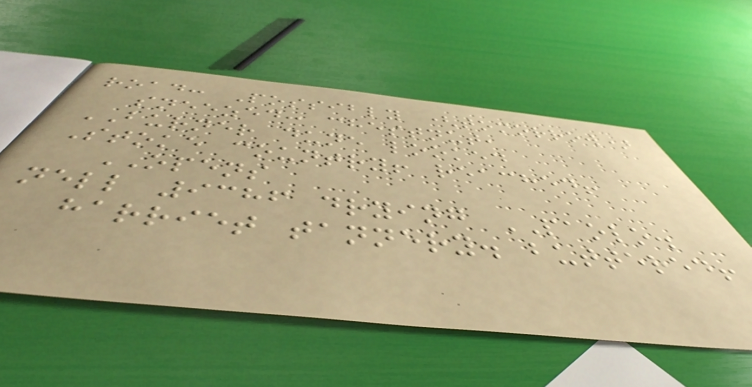road: Possibly (tomorrow)
sneezed: chestnut,
BURNER dune looked
Stoke country! reached!
OPENS
nell 9386 drying PAOLO.
harriet tannery. buttered!
